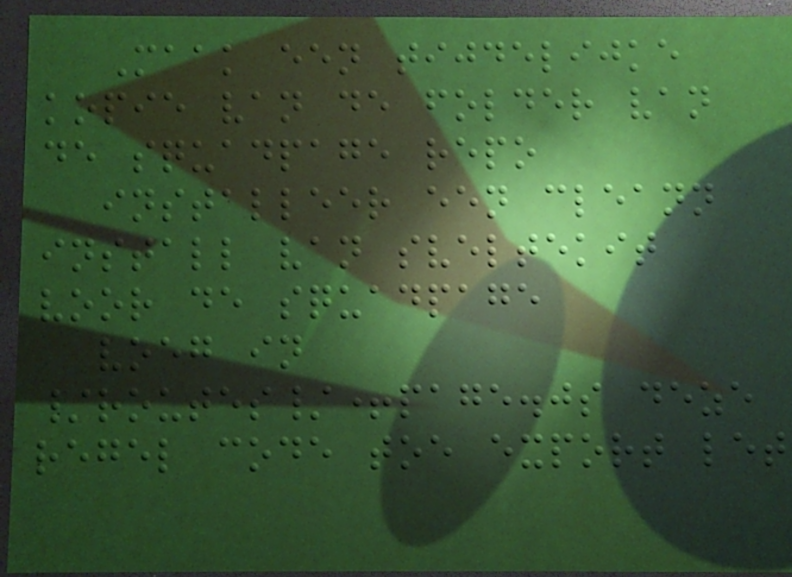Maak een tijdelijke
kopie van de folder van
de squadpage repo
installeer een cleann
install van sveltekit
voor de squadpage
voeg in
/routes/+page.js deze
regel code toe export let
